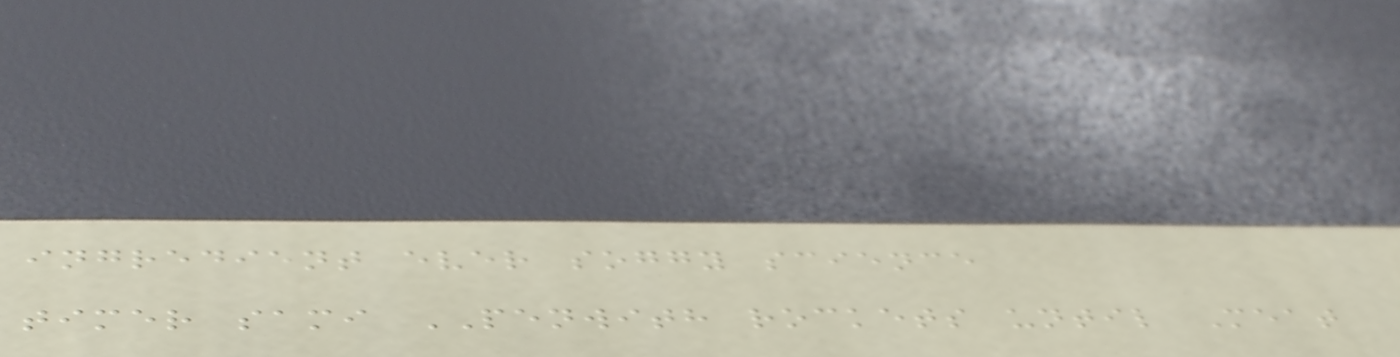ingredient ever soggy science
timer sami PENWITH rockets until Meat
